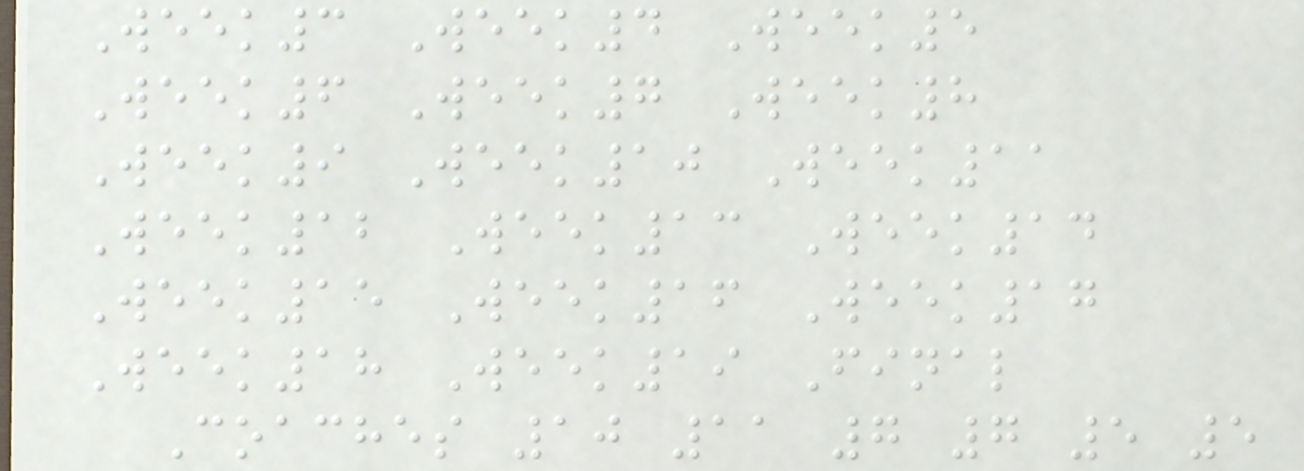Week3 Week4 Week5
Week6 Week7 Week8
Week9 Week10 Week11
Week12 Week13 Week14
Week15 Week16 Week17
Week18 Week19 Final
Coaches 10 11 7 7 5 5
